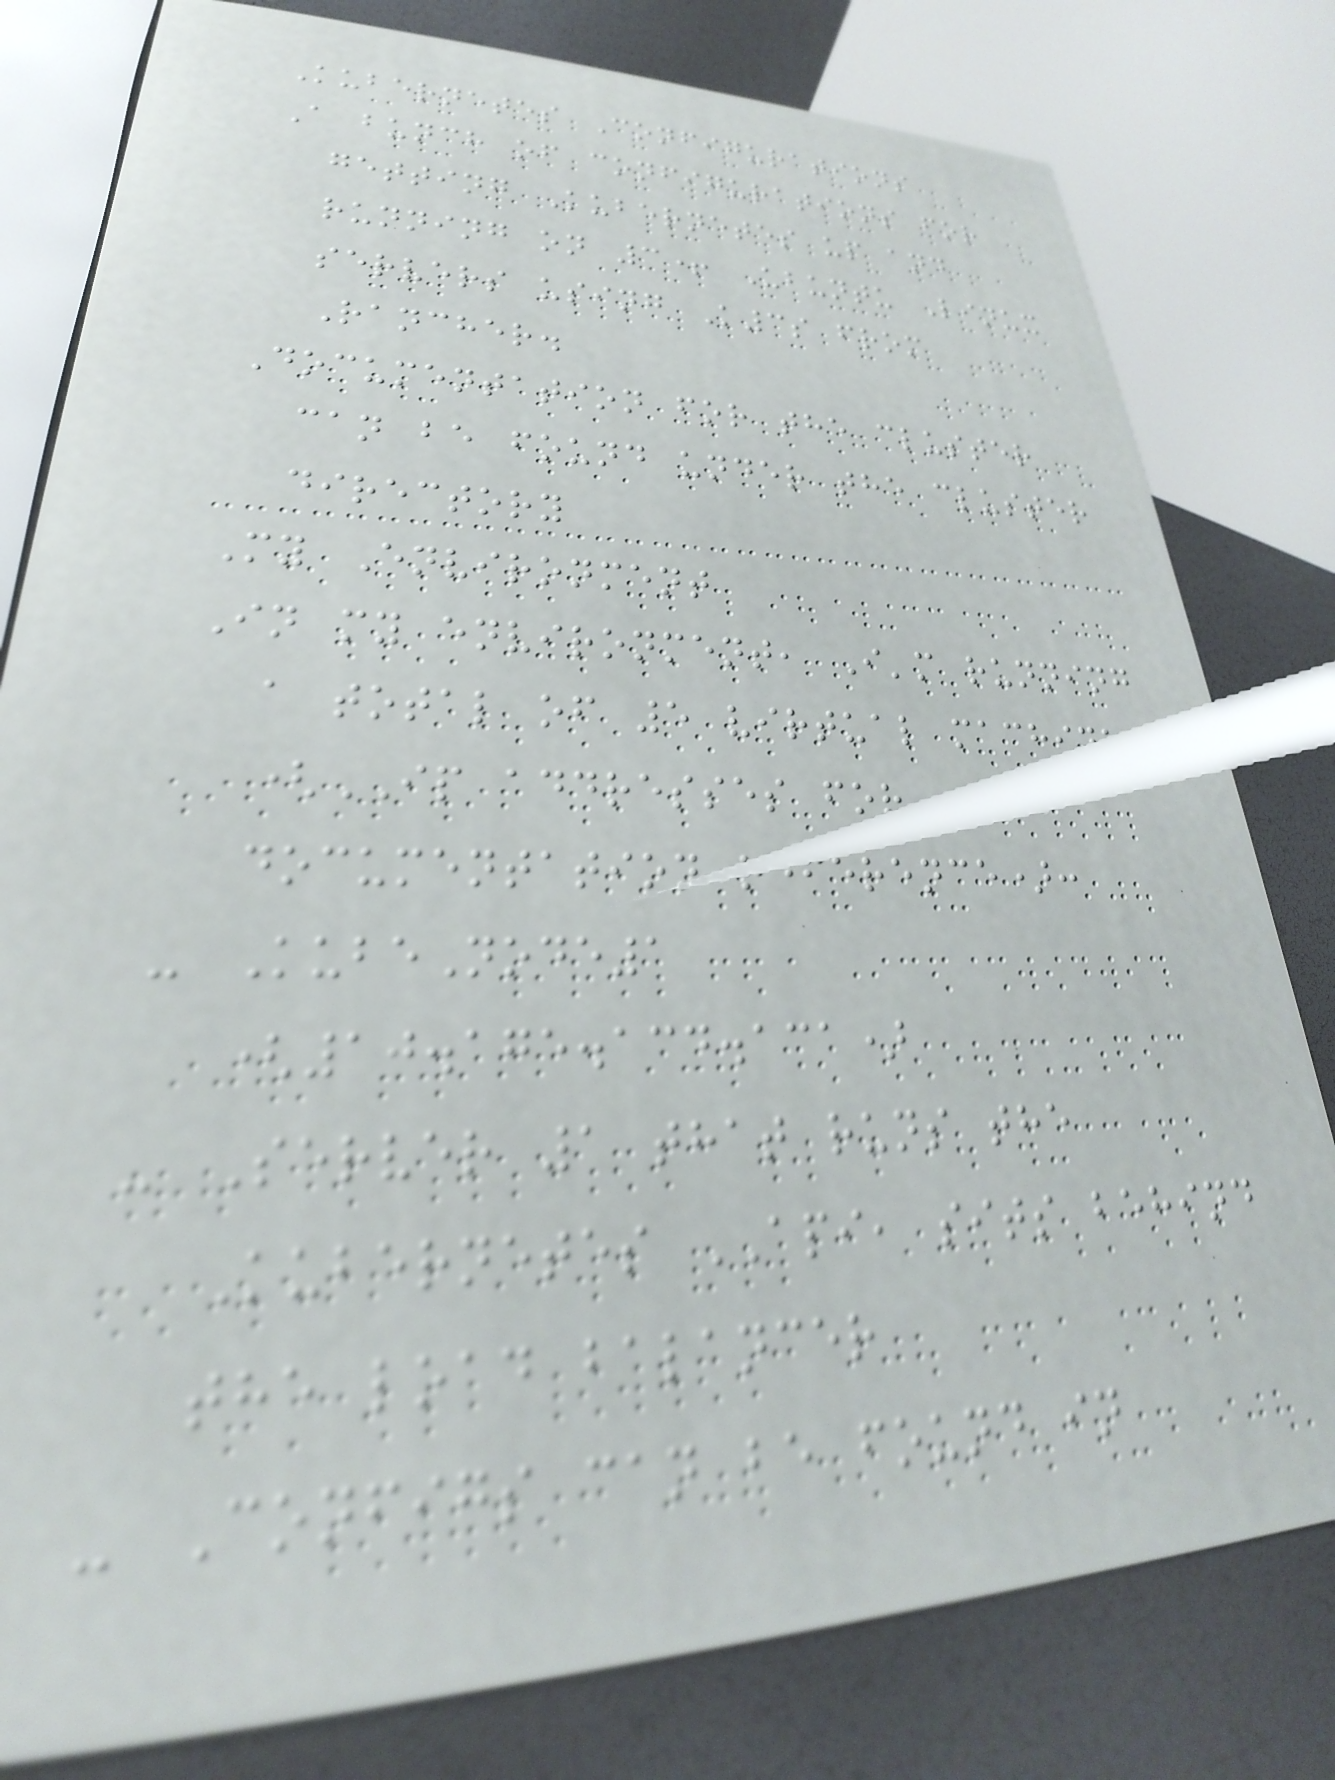Kubernetes Configurations
A bunch of configurations for
getting Kubernetes up and
running on 3+ Ubuntu Linux
servers using K3s from
Rancher.
Documentation for the cluster
can be found under the cluster
directory
My Environment
In my environment, I'm running
a total of 5 virtual machines
(IP addresses for
documentation reference):
- KubeNode1
(10.175.134.131)
- Server 1 that runs the
Kubernetes API, sits behind
the load balancer
- Configs can be found in
